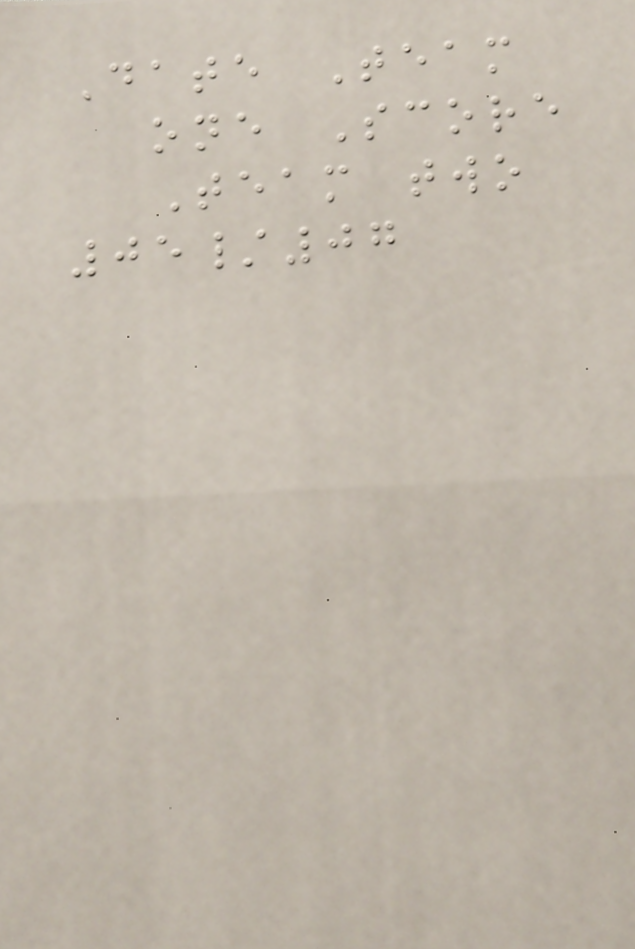Date Team
one Score
Team two
05/07
